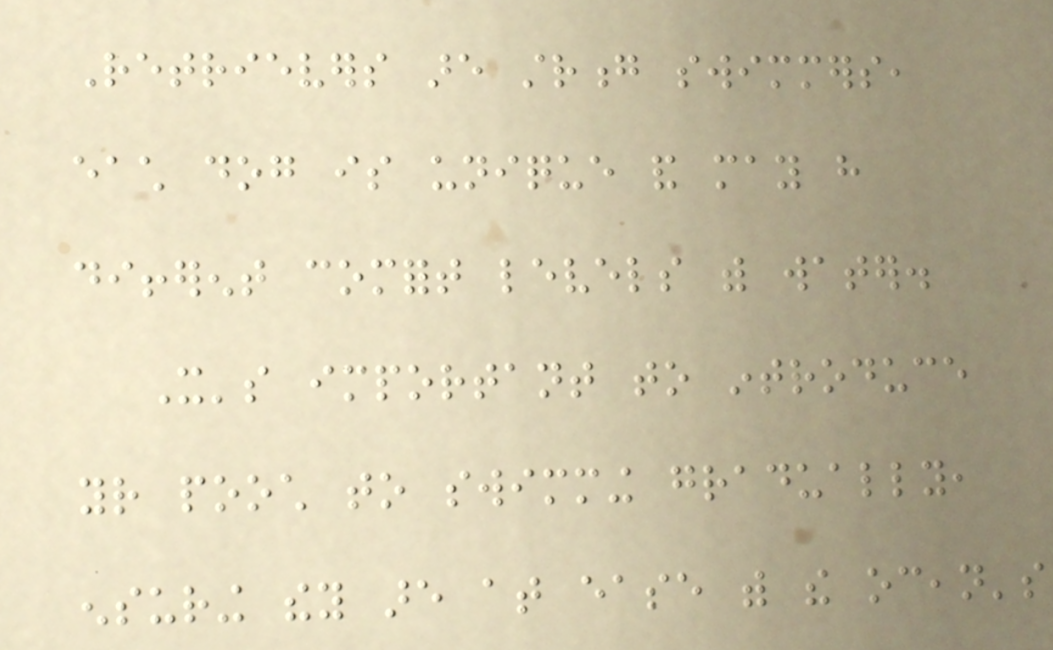Retrievers are strong swimmers,
each dog is unique and may have
different comfort levels with water.
It's important to introduce
your pooch to swimming gradually,
ensuring they are at ease with the ocean's
